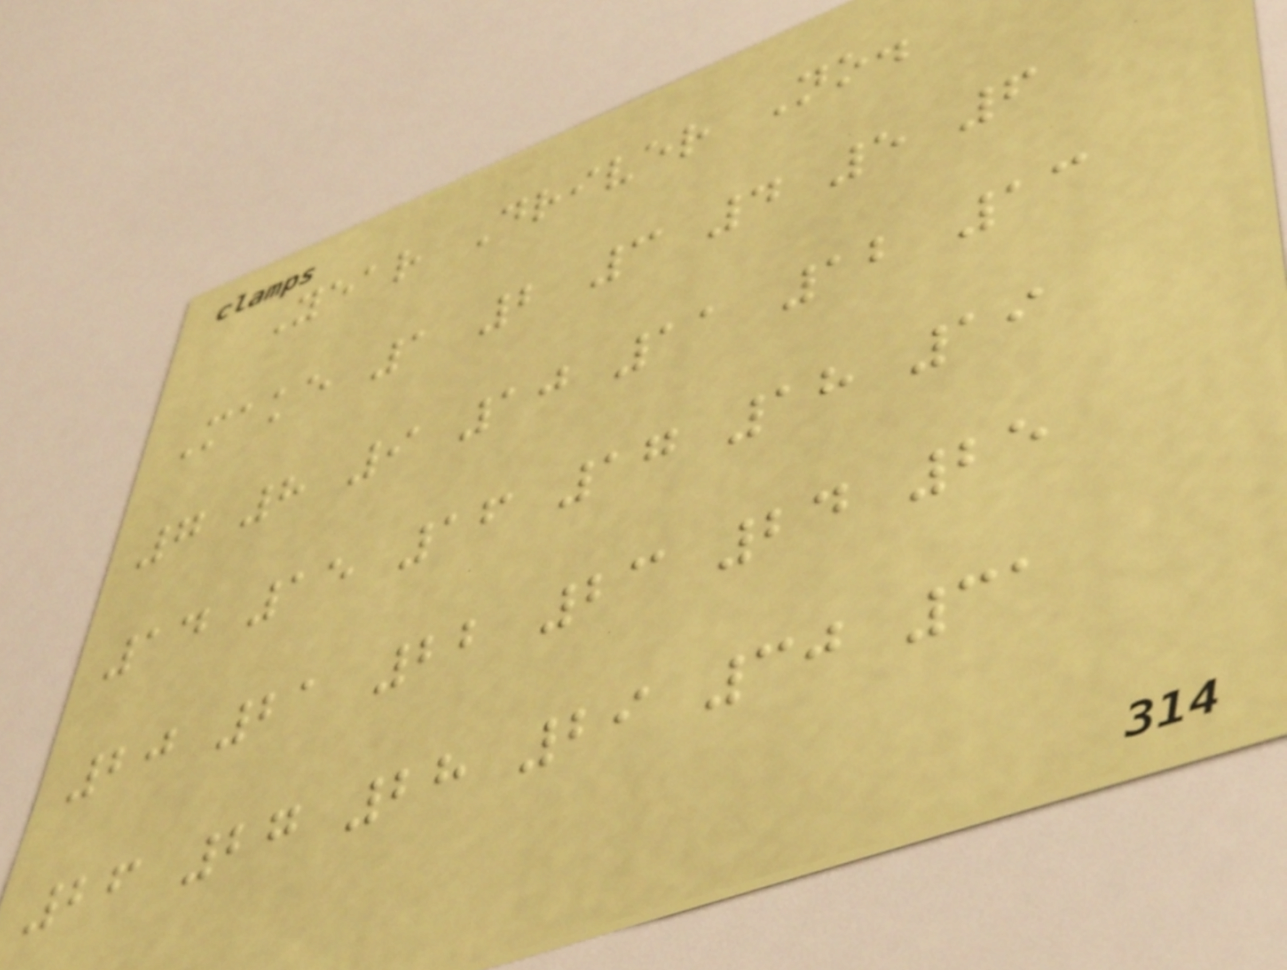Year Driver No.
Make 1 2 3 4 5 6
7 8 9 10 11 12 13
14 15 16 17 18 19
20 21 22 23 24 25
26 27 28 29 30 31
